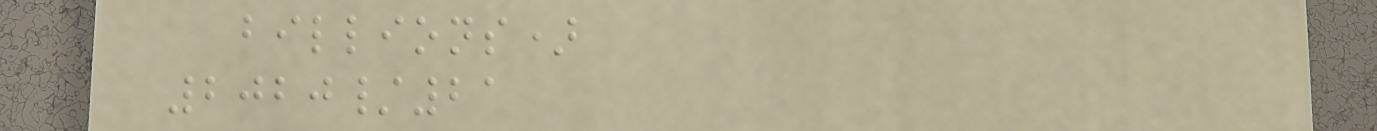billions)
2020/21
